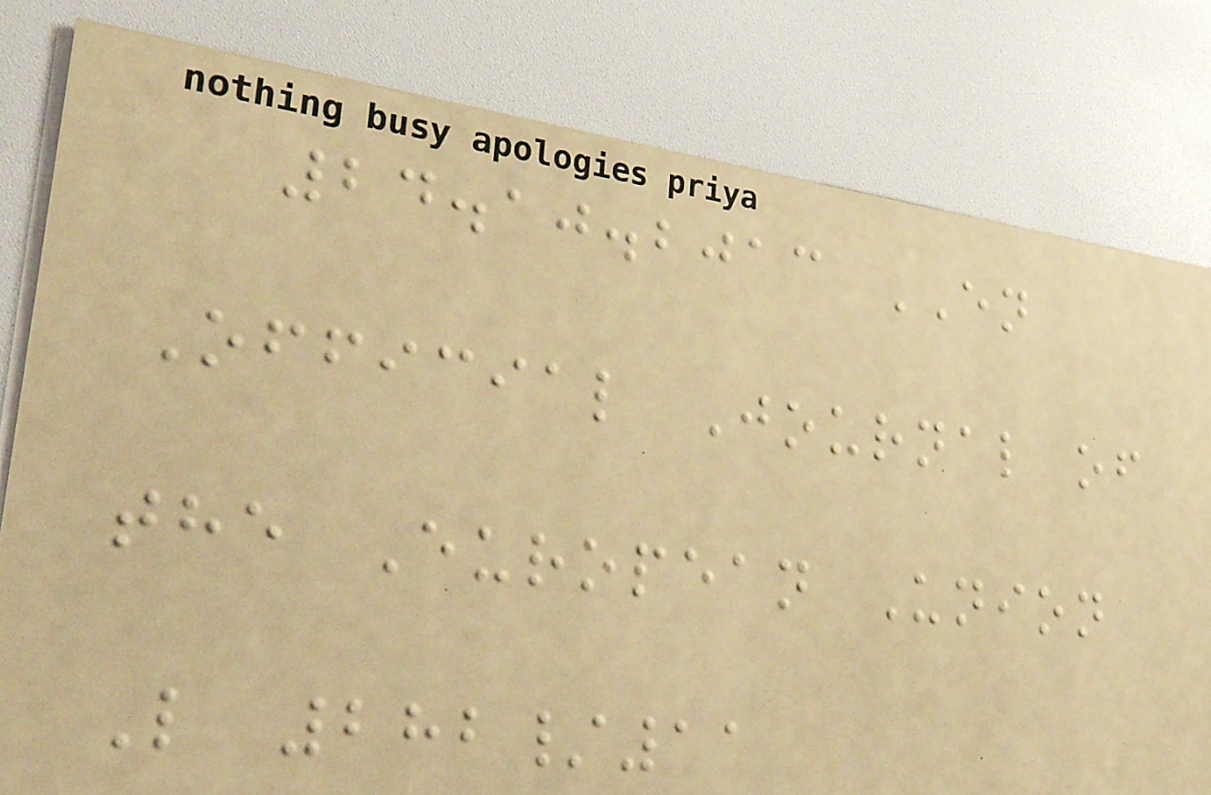24.10.2013 EN
Official Journal of
the European Union
L 282/11
